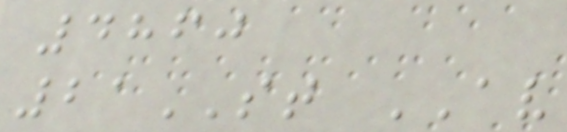4860
21ST AV
